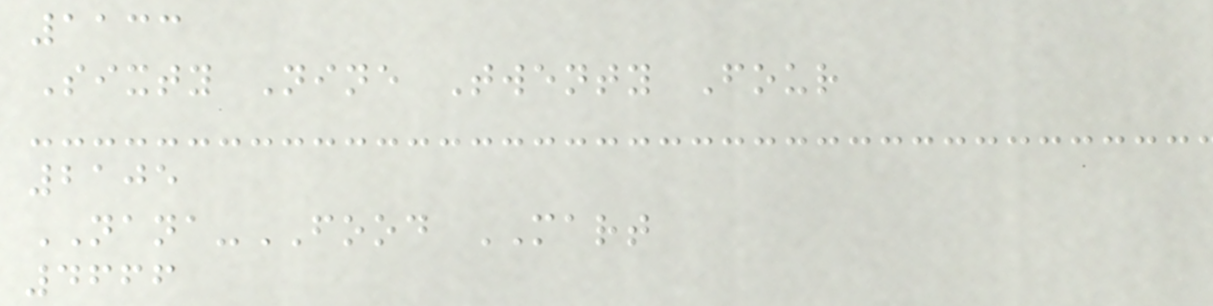1133
Sixty Nine Twenty Four
2105
NANA-FOOD MART
4666
